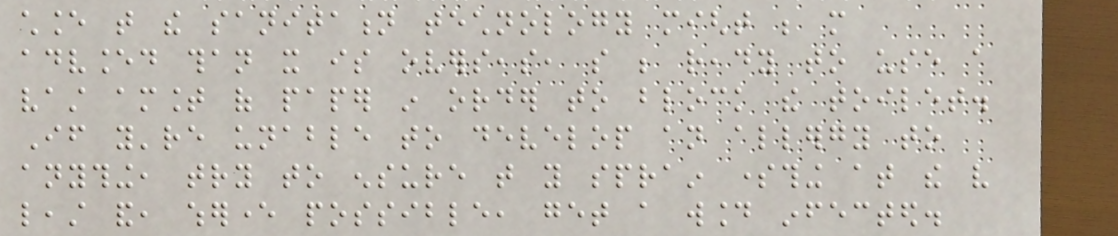chance that the sanitation technology might be more
advanced than it is overseas, so be ready to use a
vast amount of paper in order to block the toilet.
If you're unable to develop an allergy to
anything, try to ensure that you sprain something at the very
least and, wherever possible, get a wound infected.
